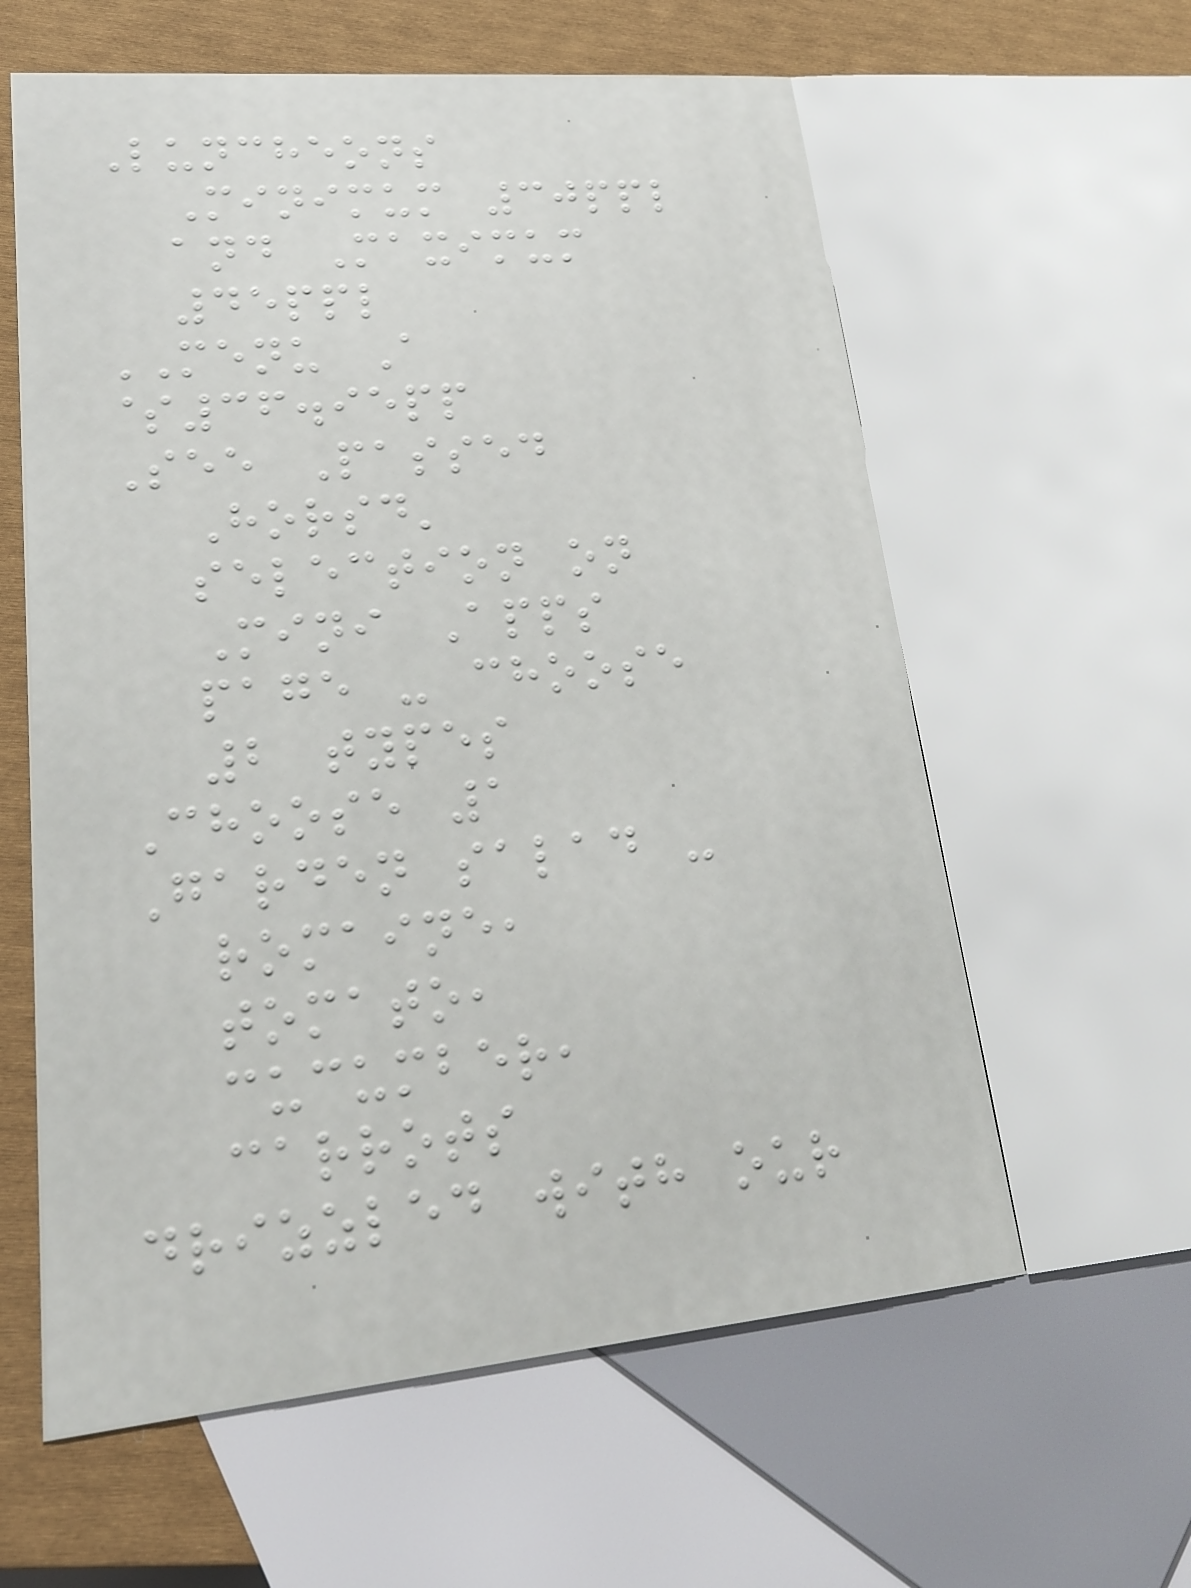Luncheons
Minimum 30ppl
and Maximum
45ppl
MENU A
$36.95pp
See Passed
Horsd'
selection on
Mini Apps
page - choose
2 types
Choose 1
Garden salad -
romaine,
tomato,
cucumber,
carrots
drizzled with our
